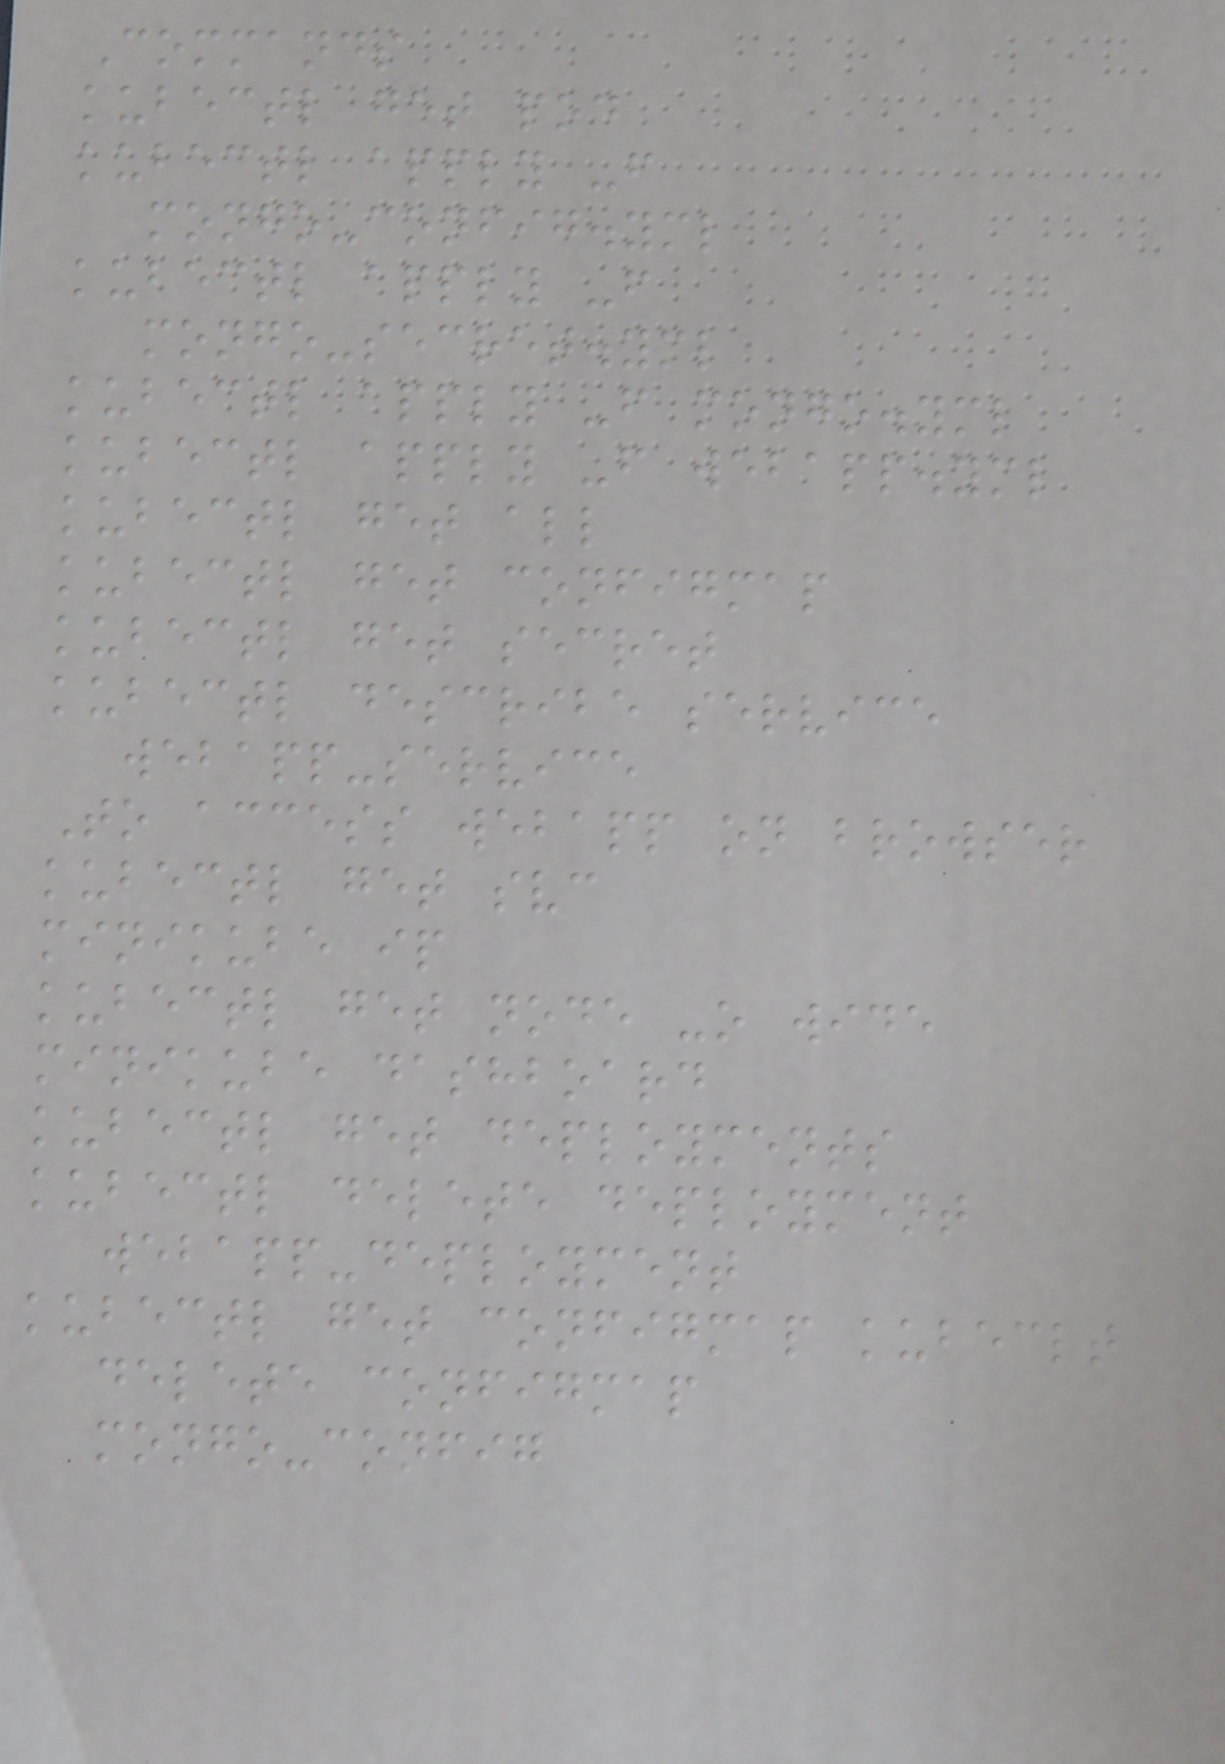Commands
kubectl get pod
kubectl apply -f
mongo-config.yml
kubectl apply -f
mongo-secret.yml
kubectl apply -f mongo.yml
kubectl apply -f webapp.yml
kubectl get all
kubectl get configmap
kubectl get secret
kubectl describe service
webapp-service
To access webapp on browser
kubectl get svc
minikube ip
kubectl get node -o wide
minikube dashboard
kubectl get deployments
kubectl delete deployment
webapp-deployment
kubectl get configmap kubeclt
delete configmap
mongo-config
